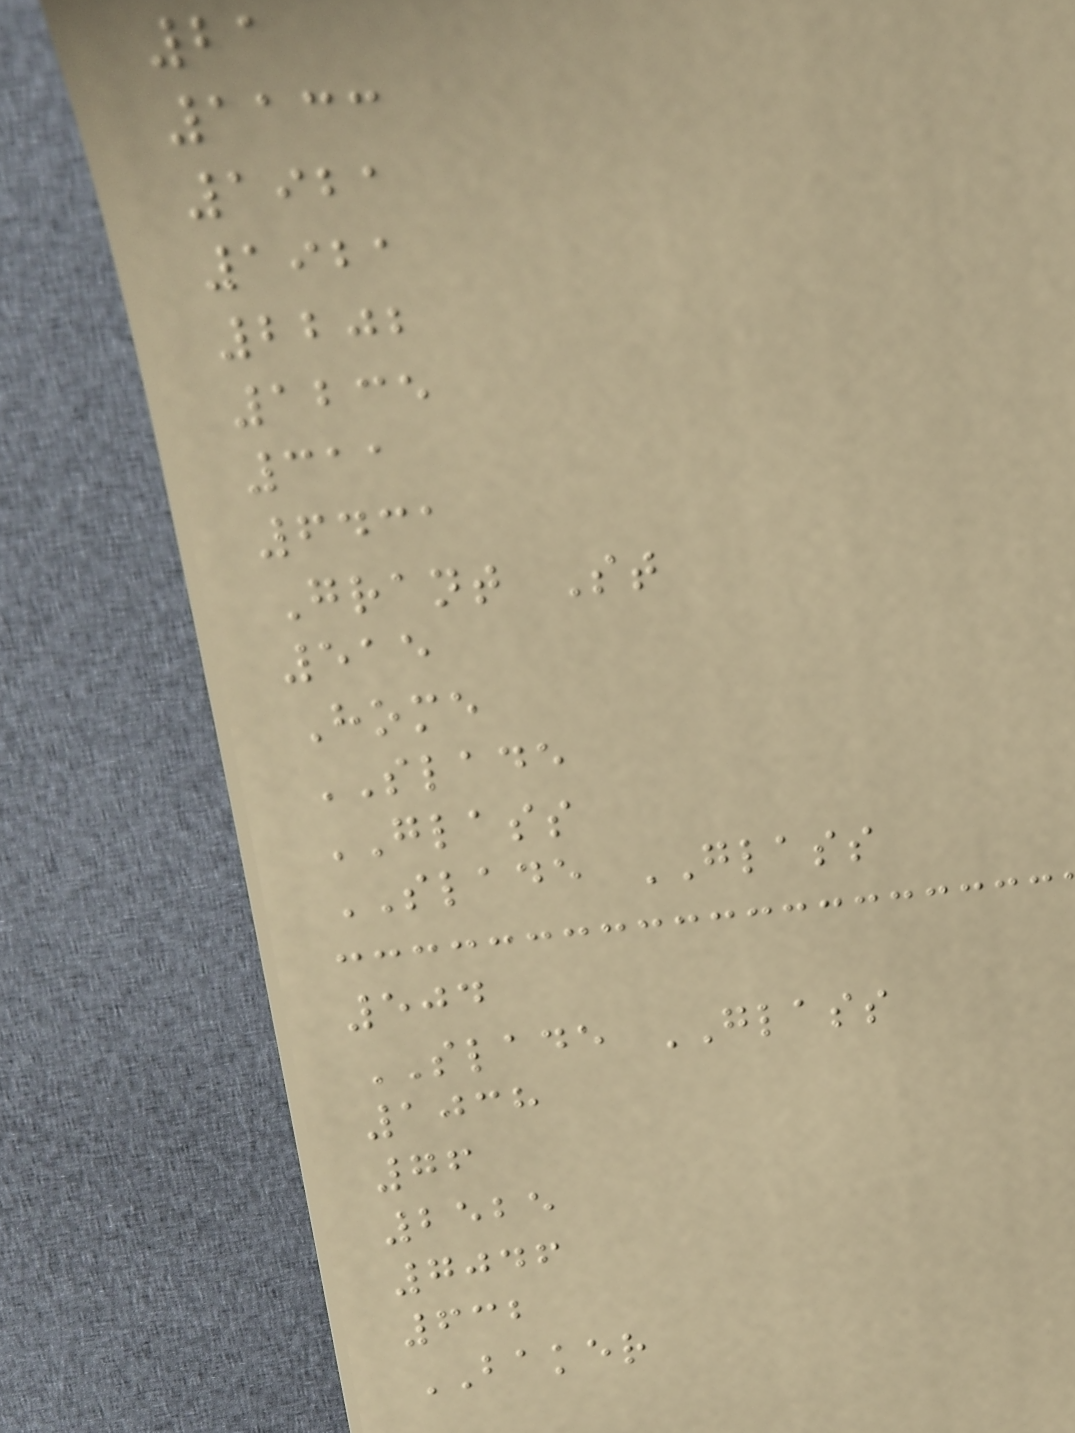21
1133
1921
1921
2202
1235
311
6431
Grant St
515
Home
SLADE
GLASS
SLADE GLASS
504
SLADE GLASS
1038
76
2525
7046
632
BAKER
